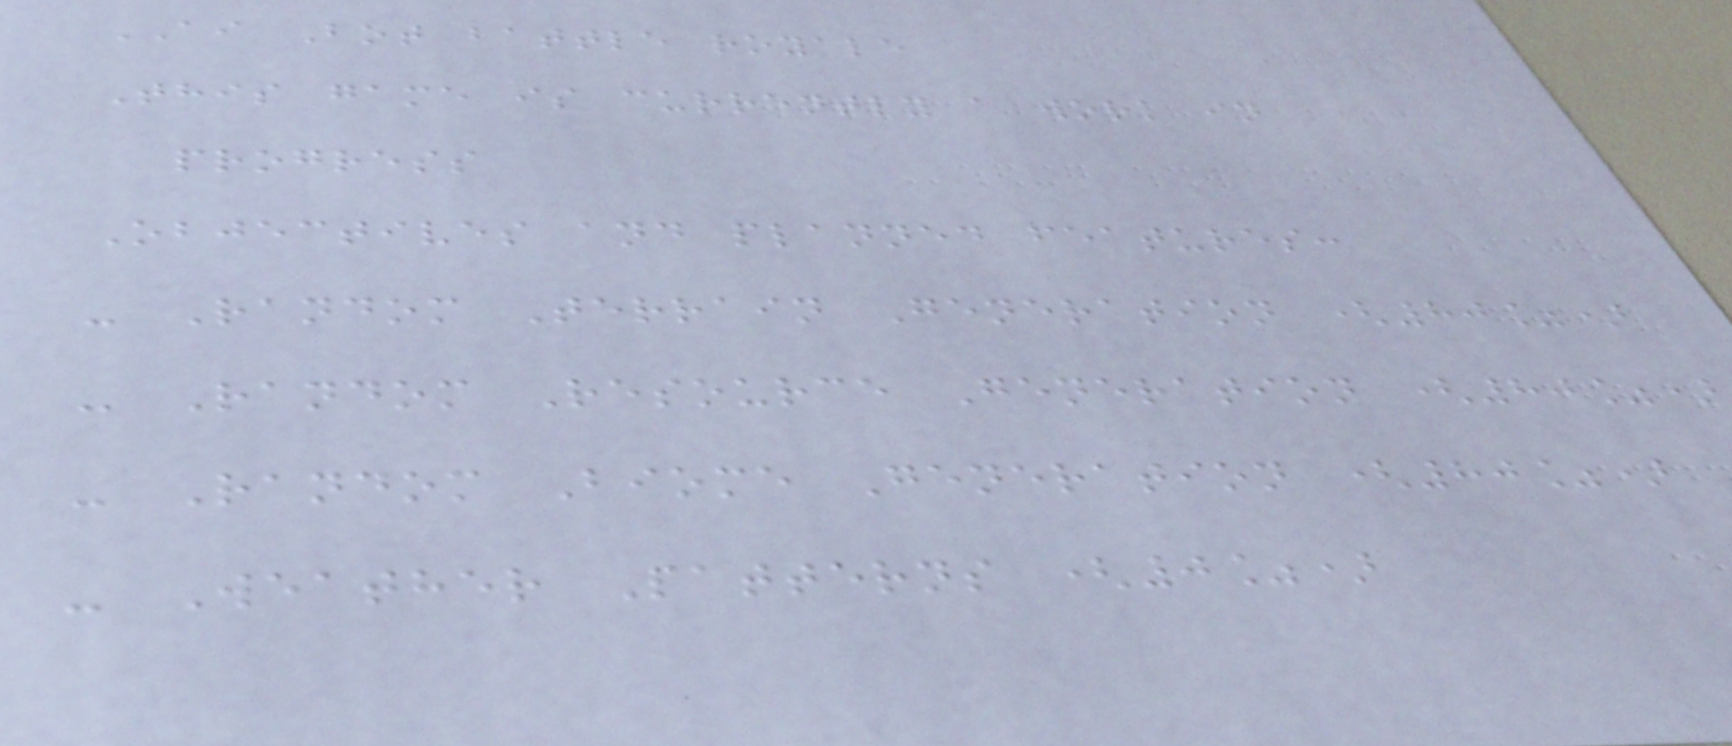AI Bot battle royale
This game is currently a work in
progress
Objectives and planned features:
- Random Terrain Generation (80%)
- Random Resource Generation (80%)
- Random Biome Generation (80%)
- Weather Patterns (0%)
